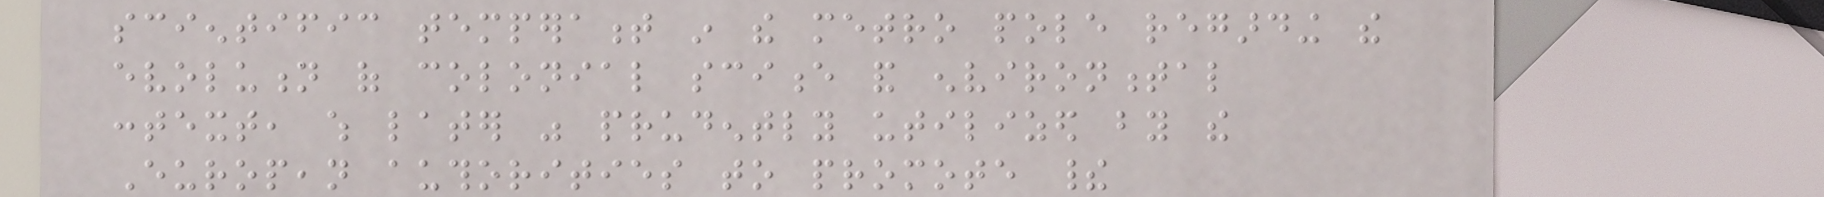scientific temperament in the metro pole regarding the
evolution of colonial science and environmental
context, which later was prudently utilized by the
European authorities to promote their
